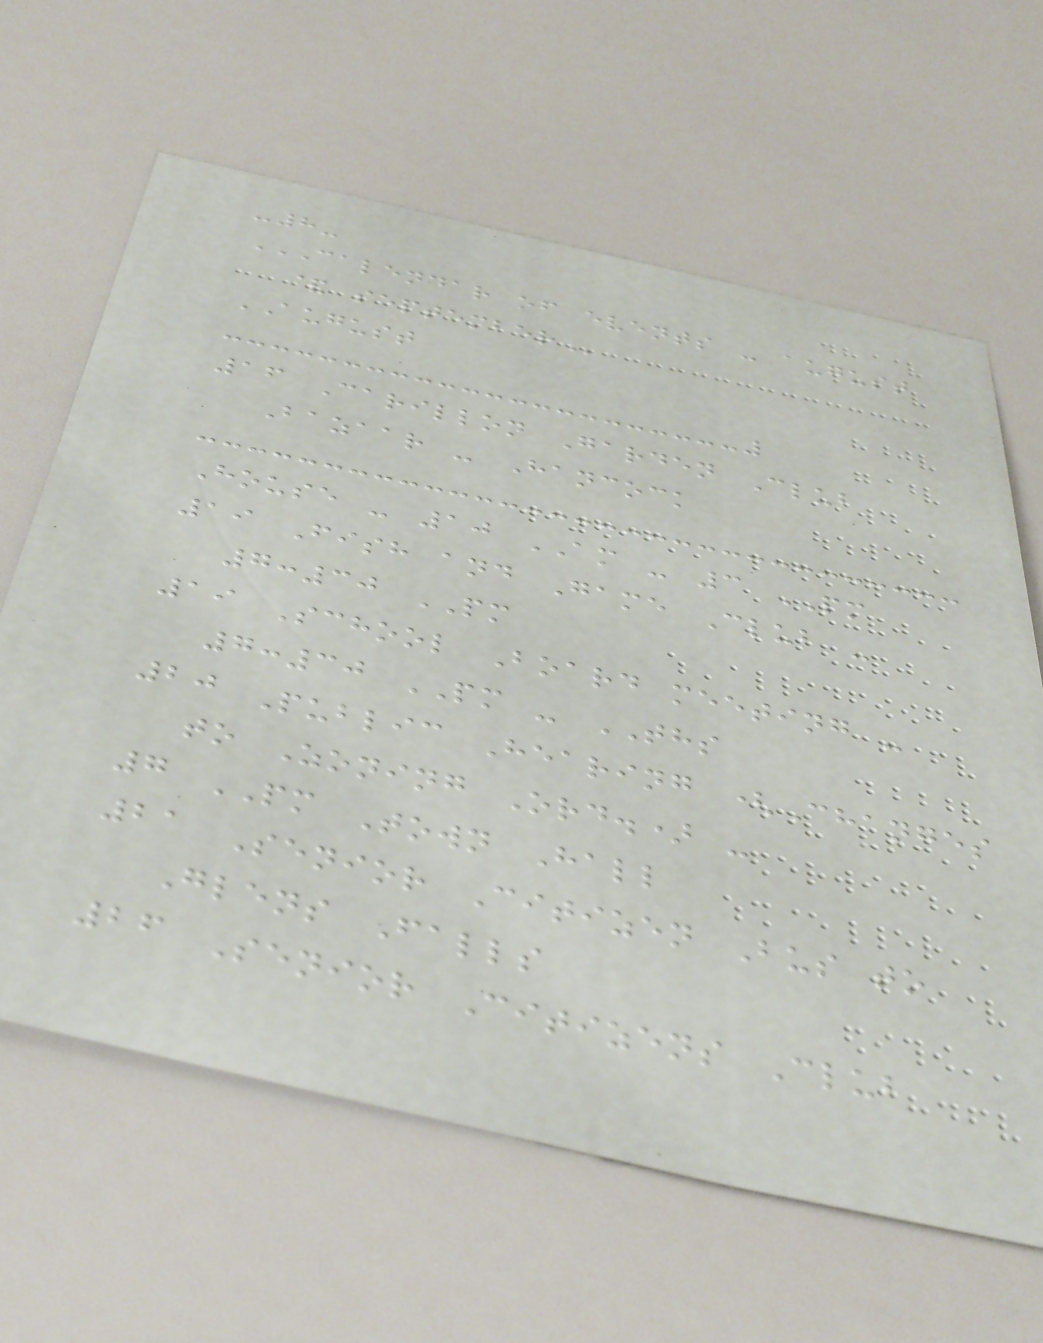-8-
CALENDAR OF EVENTS - AUGUST
& SEPTEMBER
AUGUST
16 Carillon Garden Club
Bazaar - Hancock
House - 10 AM - 3 PM
19 Fish and Game Club -
7:30 PM
19 School Board meeting -
7:30 PM - THS
20 Public Hearing (Changes
to Zoning Ord.) -
7 PM Town Hall
21 Senior Citizen Bus to
Glens Falls
26 Senior Citizens Club
